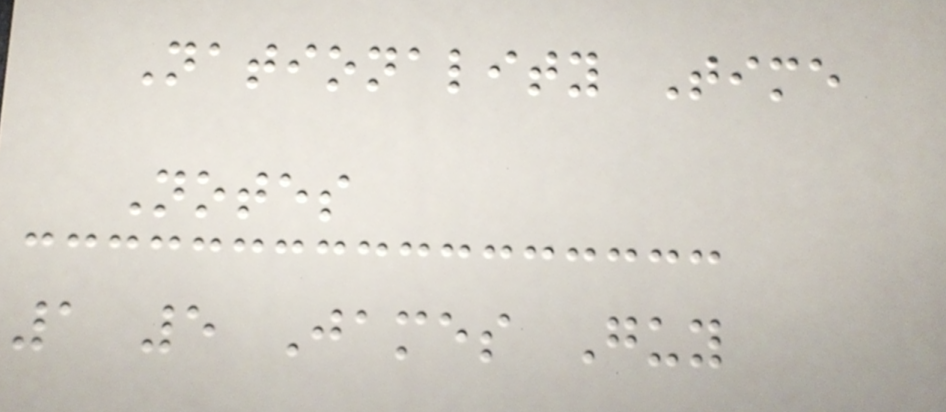Nationality Time
Notes
1 5 James Guy
